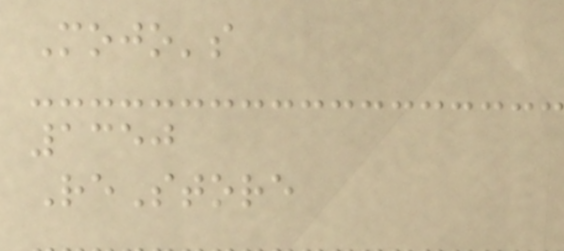Mojo's
1350
ReStore
